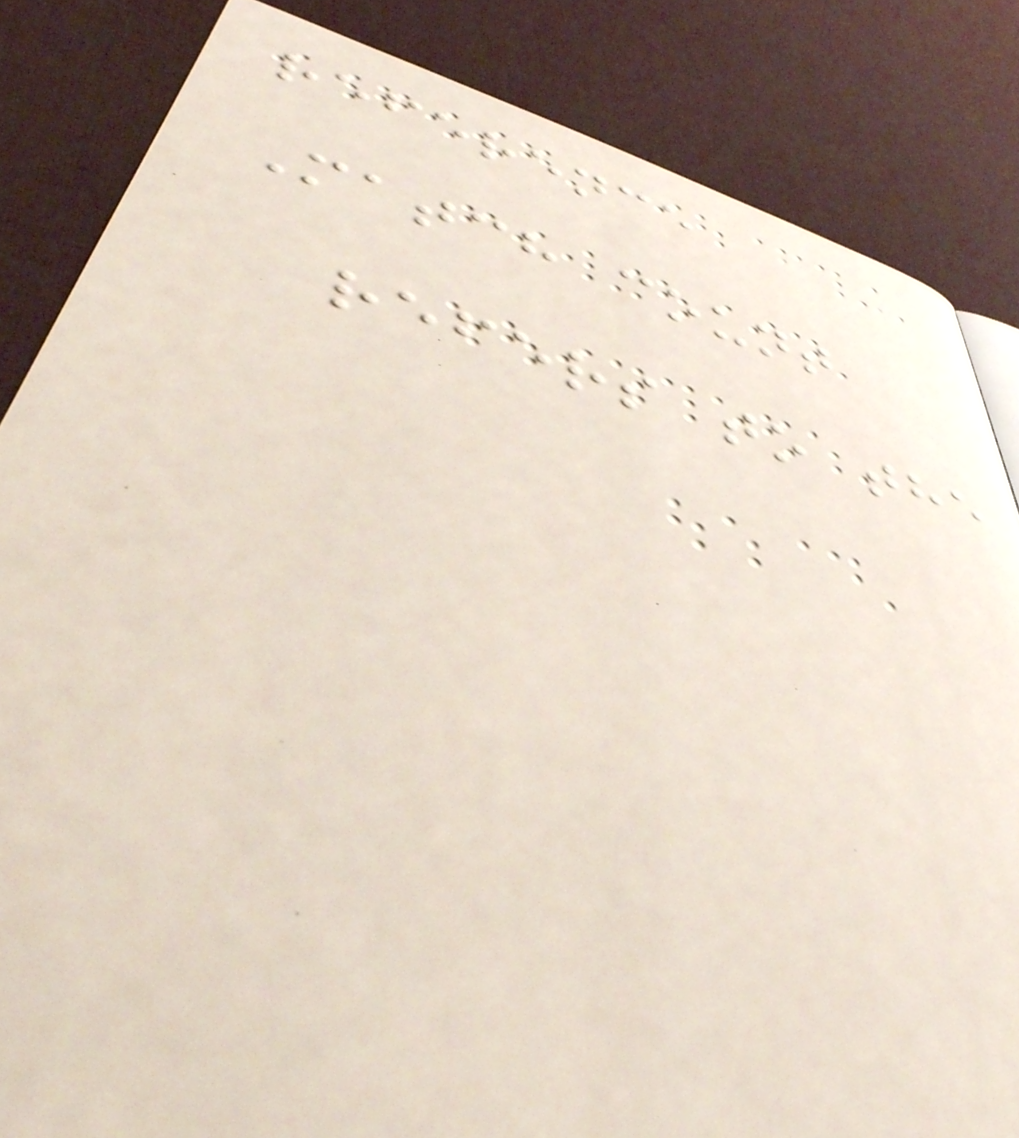reference
Match count
refers to the
